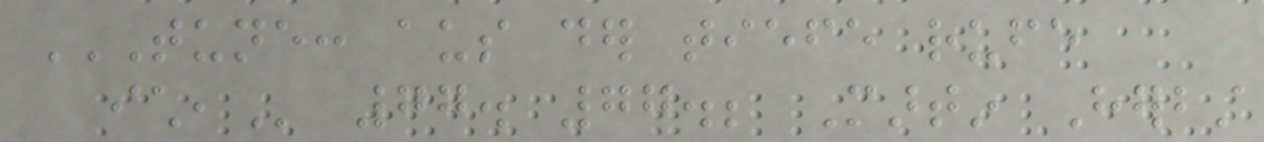TUNE: AUS DER TIEFE RUFE
ICH, 77. 77.; Martin Herbst
